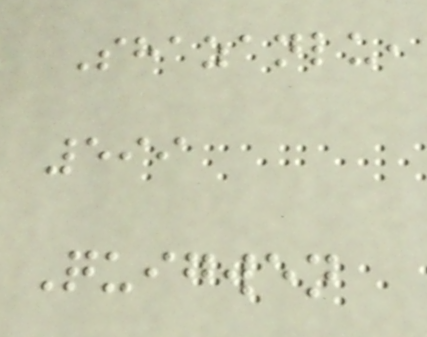Shazanlu,
599
Quigwen
